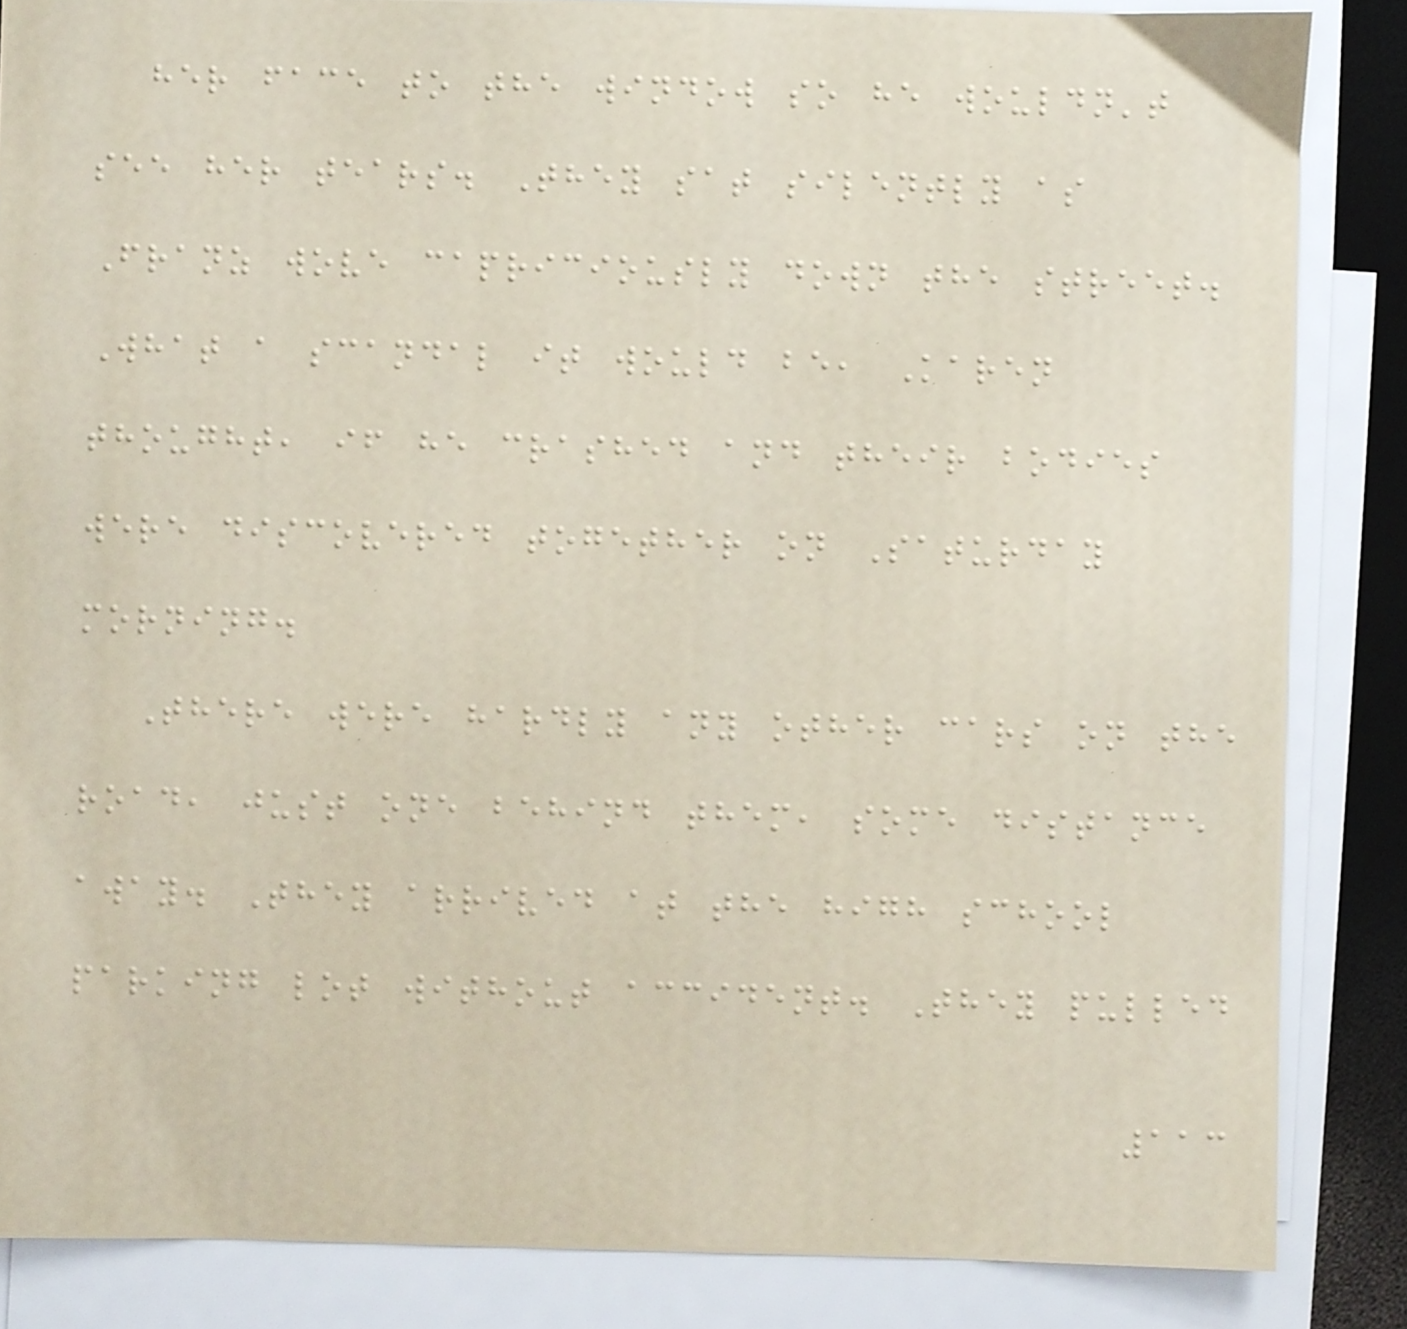her face to the window so he wouldn't
see her tears. They sat silently as
Franz wove capriciously down the street.
What a scandal it would be, Karen
thought, if he crashed and their bodies
were discovered together on Saturday
morning.
There were hardly any other cars on the
road, just one behind them, some distance
away. They arrived at the high school
parking lot without accident. They pulled
113
